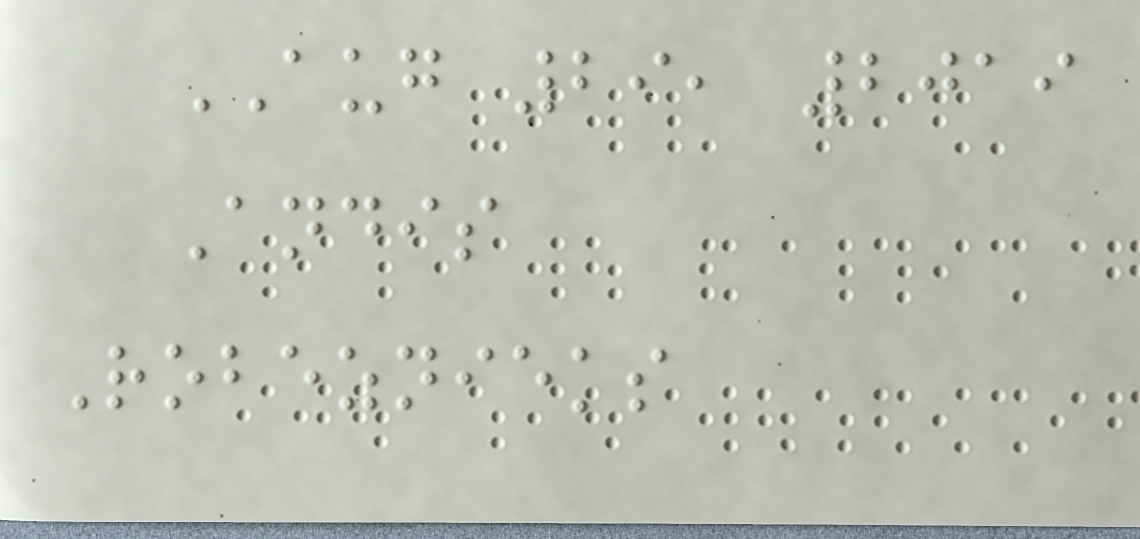AUG 29, 2019
Andis
Robeznieks
